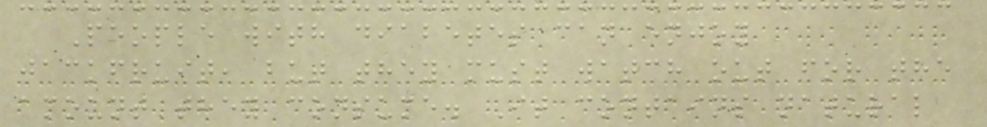People with diabetes can enjoy
jackfruit, but they must watch out for the
amount they consume. It contains natural
